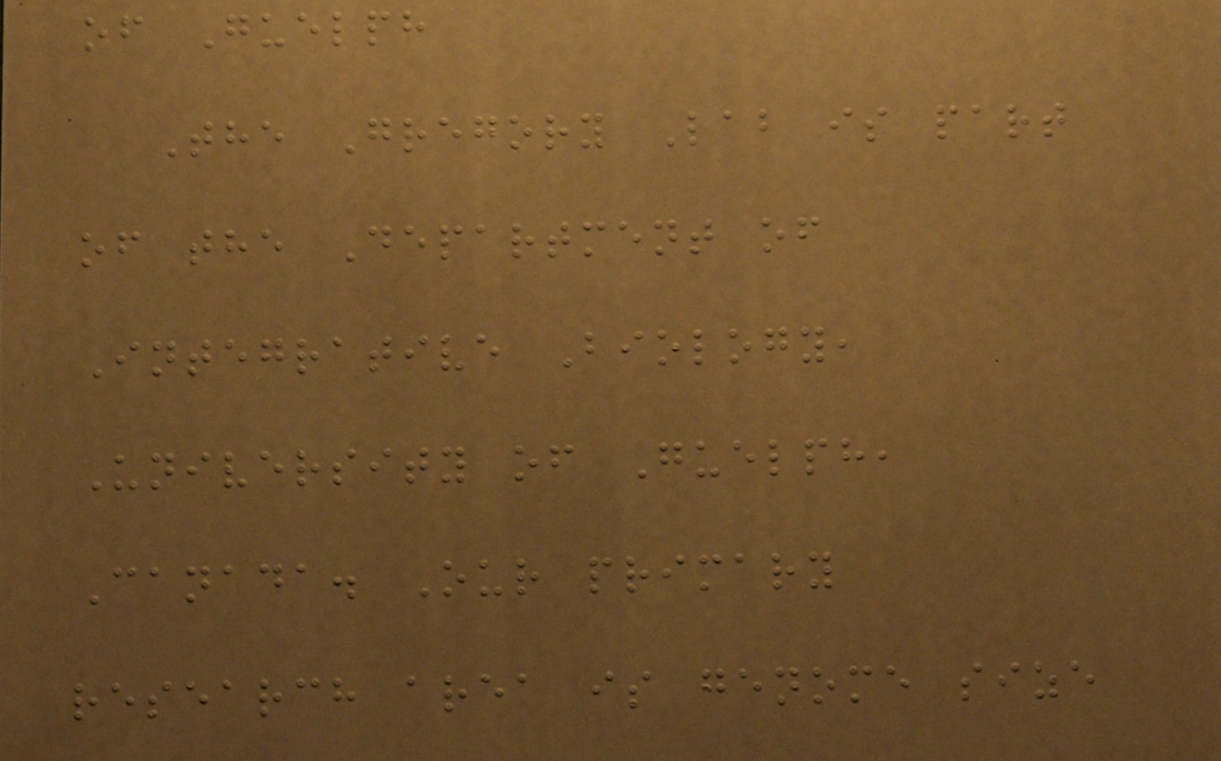of Guelph
The Gregory Lab is part
of the Department of
Integrative Biology,
University of Guelph,
Canada. Our primary
research area is genome size
